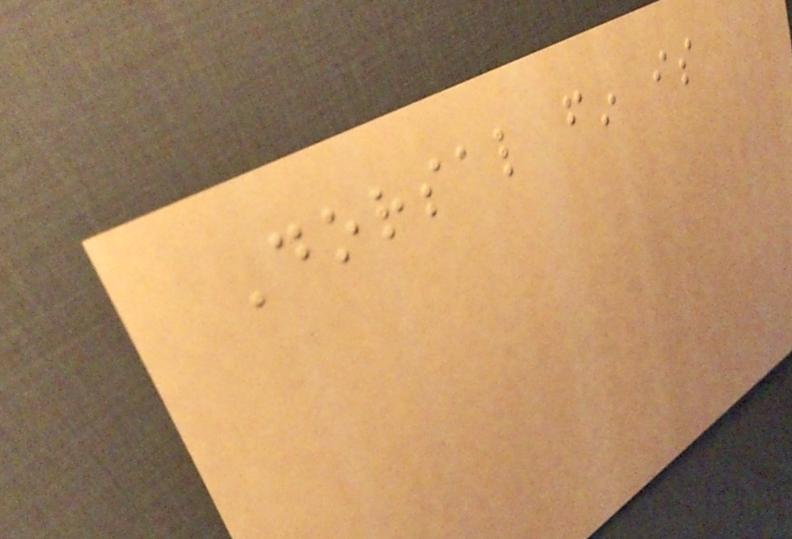Dorsal fin is
